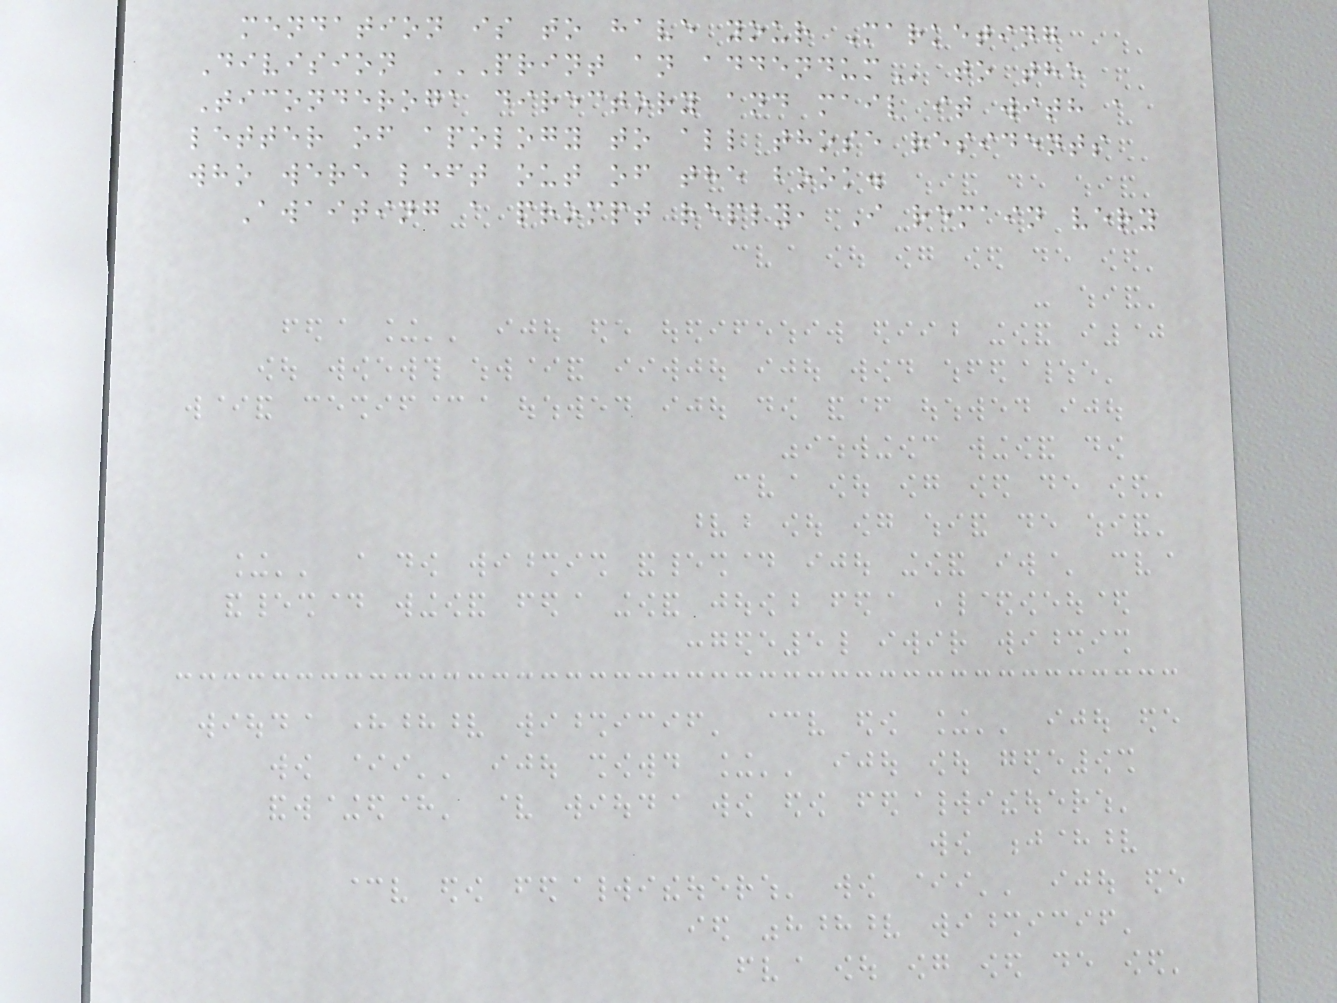mendation is to have your Marketing
Division PRINT AN ADDENDUM to the
Ticonderoga directory and mail it with a
letter of apology to all those residents
who were left out of the book.
Awaiting a prompt reply, I remain very
